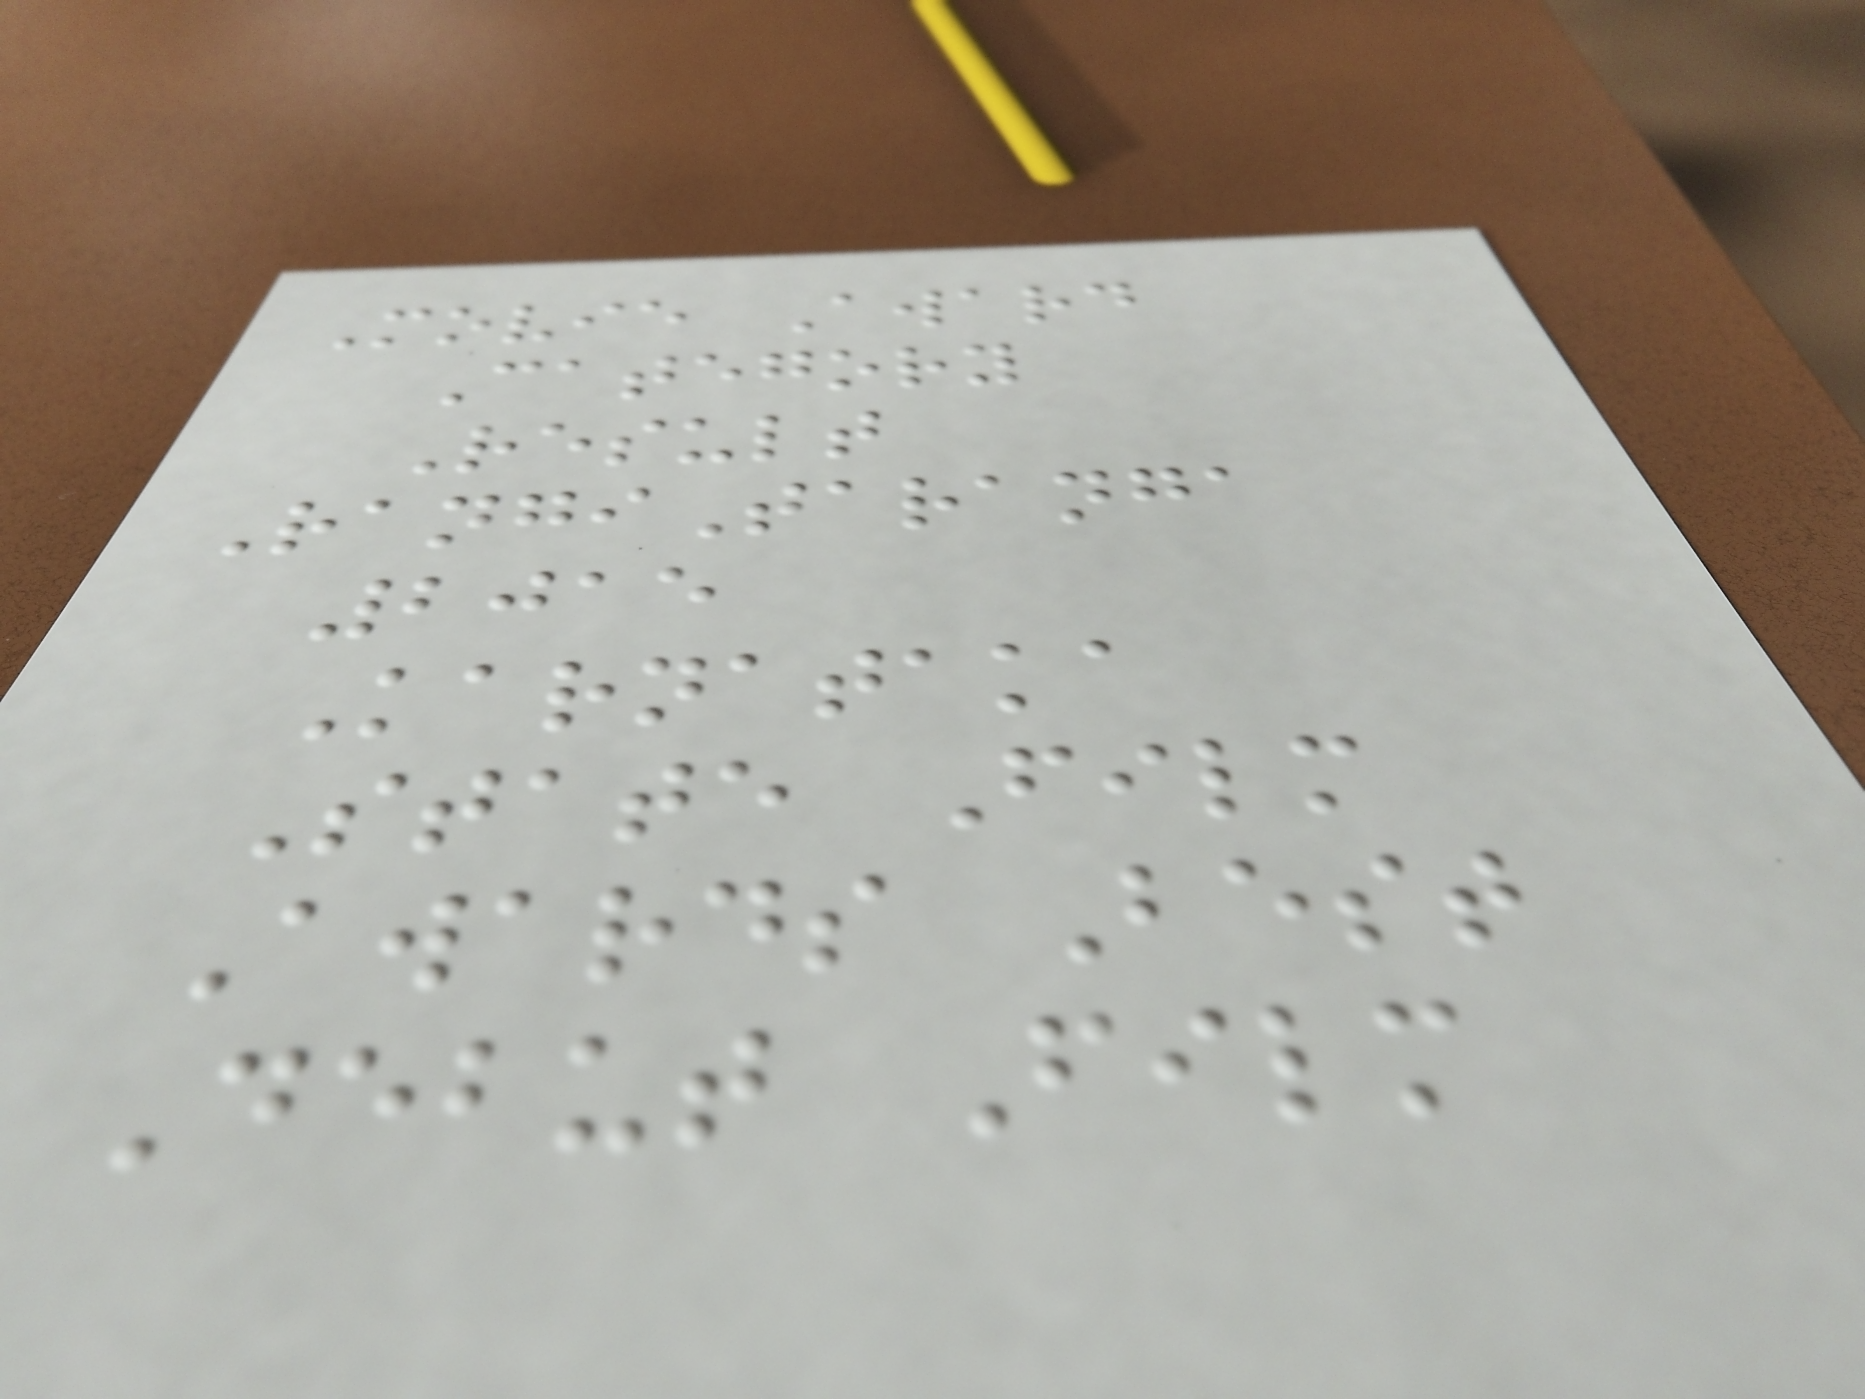Movie Award
Category
Result
RangiTaranga
2015
Karnataka
State Film
Awards Best
Debut Film
